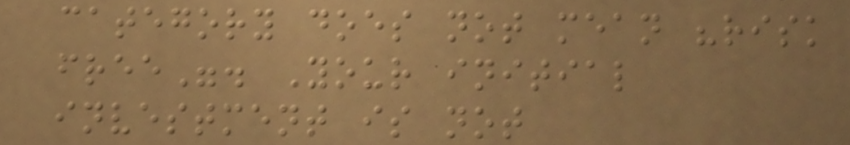category does not mean "risk
free". Your initial
investment is not
